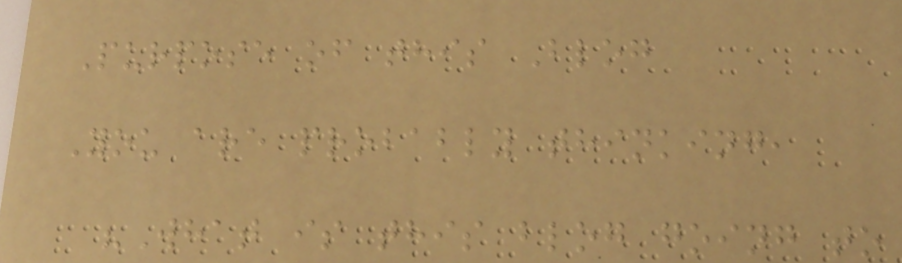Purpose of this Blog
You are probably thinking,
"What is this blog going to
